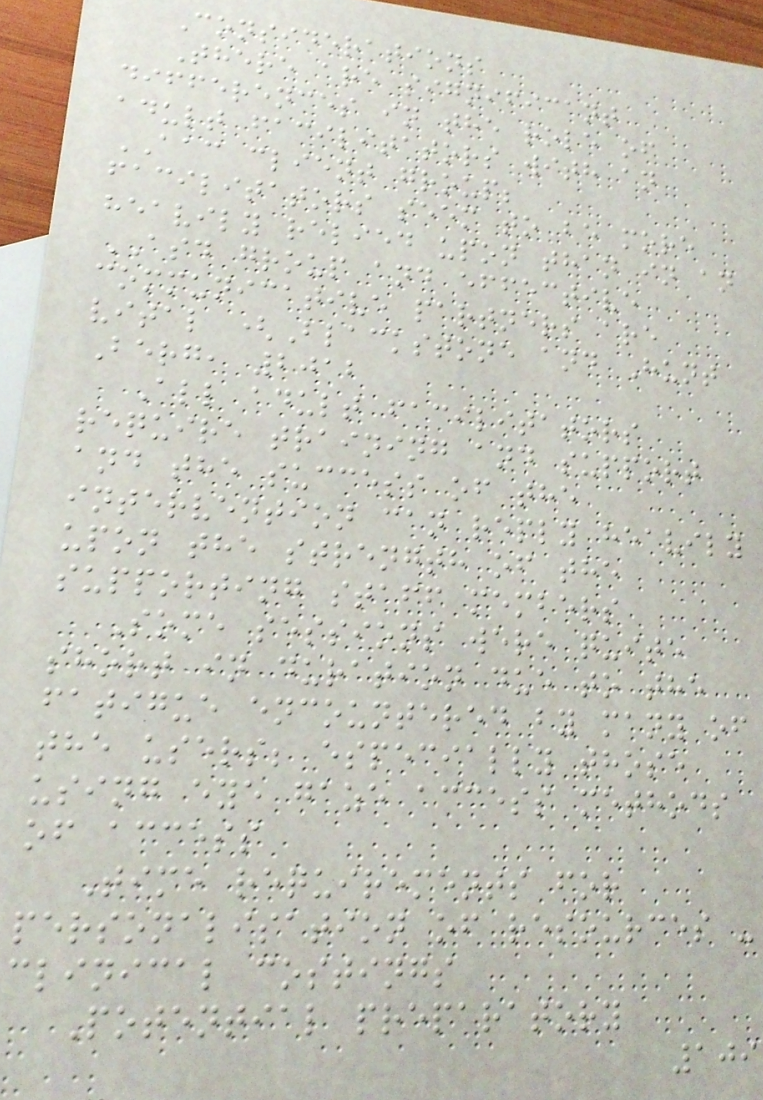Considerations
There are significant
differences in the role of
adult facilitators with an
AAC client group;
facilitators seem to be more
heavily relied upon than in an
ASD group and effective
communicative partners are
vital (Blackstone and Hunt
Berg, 2012
All adult facilitators
require training and support
and the success of the
intervention can reply heavily
upon the strength of the
supporting staff members
Some sessions were quite
short in duration due to the
fatigue encountered by many of
the users; especially those
using eye gaze access methods
of access
Time requirements for
personalisation of resources -
clinical costings
Potential preparatory
109
